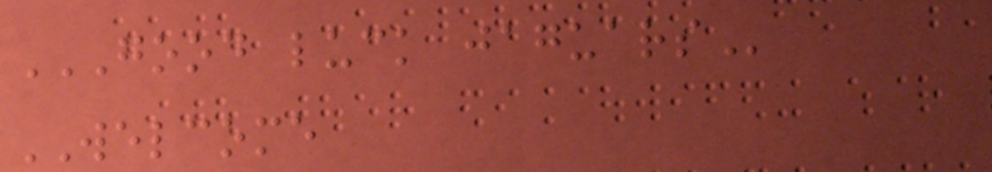GOOD LUCK JAGUARS
WELCOME
